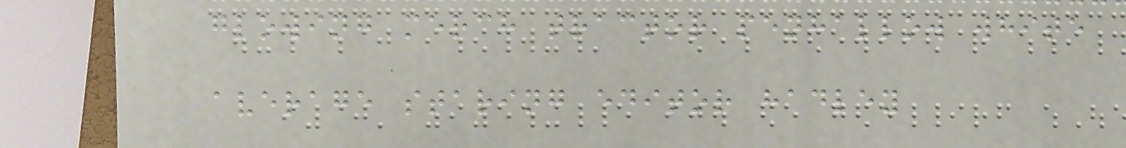glowing merch tractor penhallow white
average staring editor hadley
